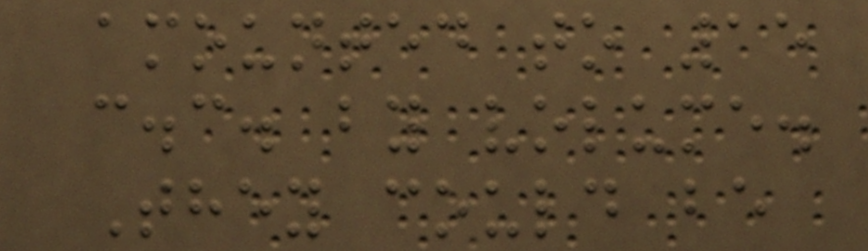amounted to 15
c.c. by volume.
They could be
